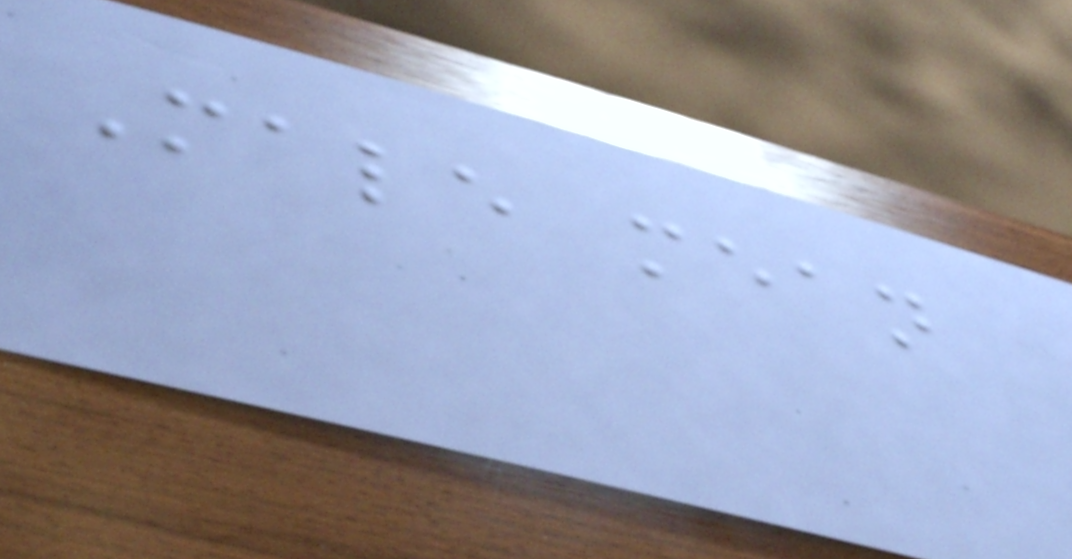Male mean
